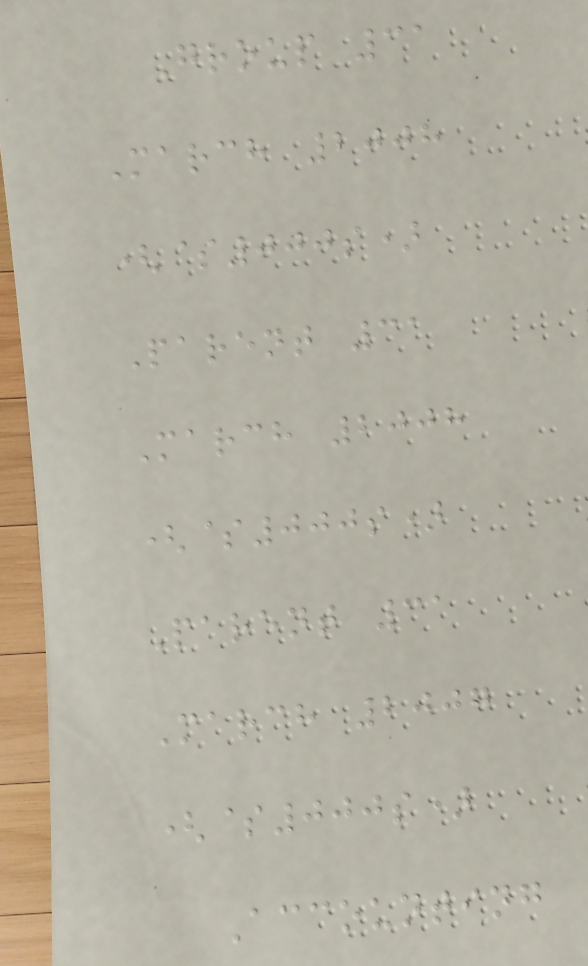Group 31
March 2008
($000s)
Parent 31
March 2008
($000s)
Parent 31
March 2007
($000s)
Accounting
